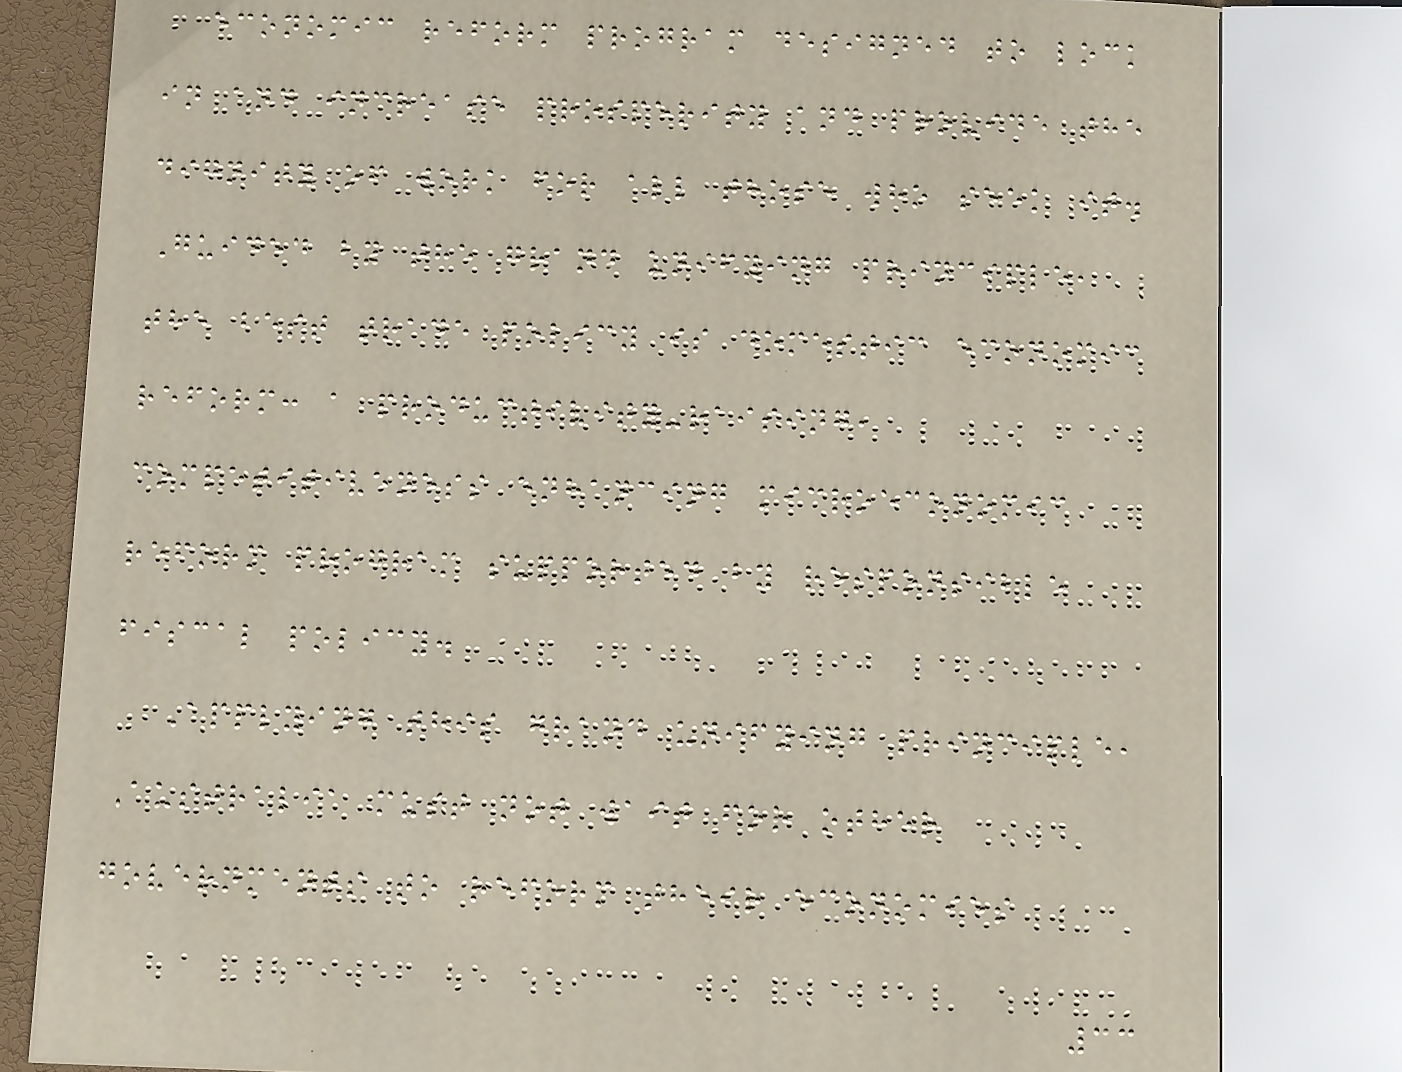economic reform program designed to lock
in and increase prosperity and provide the
dignity of work for all those who seek it.
Guided by the grand unifying principle,
the best trade policy is domestic economic
reform: a productivity-raising,
competitiveness enhancing microeconomic
reform program supported by responsible
fiscal policy.
Applying this grand unifying principle,
Australia must not wait for other
governments to reform their economies
33
